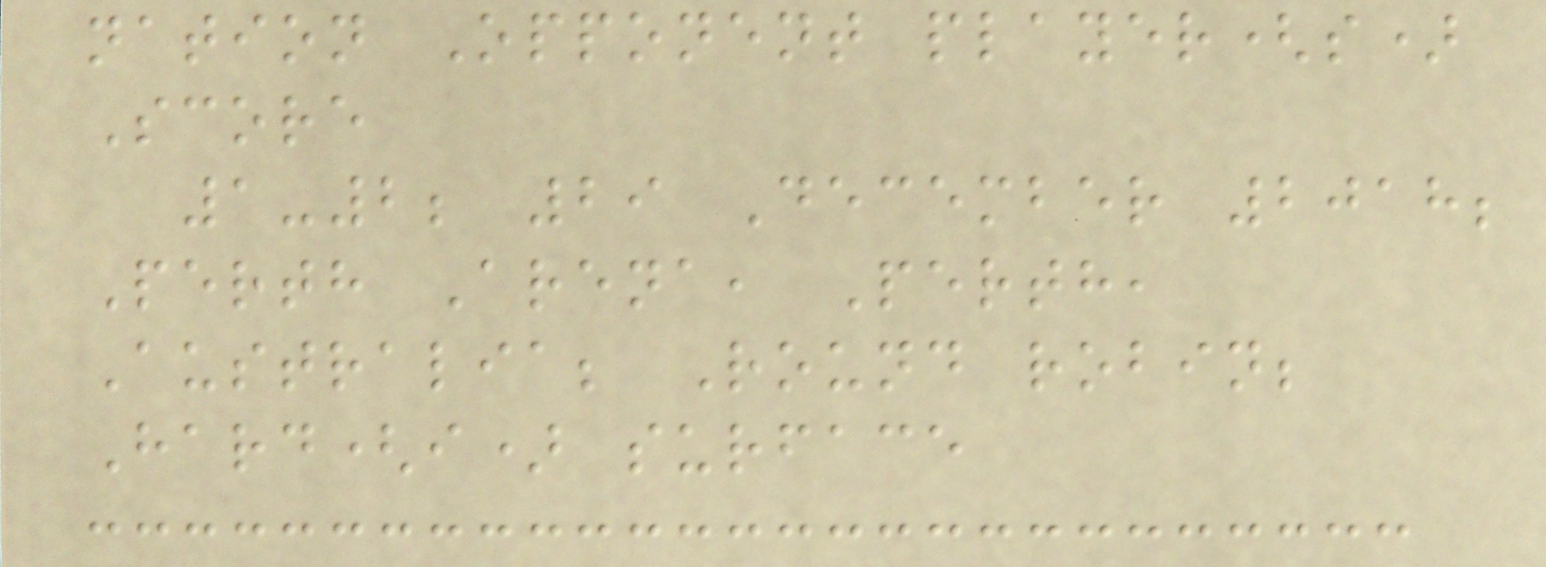nation Opponent player(s)
Score
1-2; 29 December 2018;
Perth Arena, Perth,
Australia; Round robin;
Hard(i) surface
